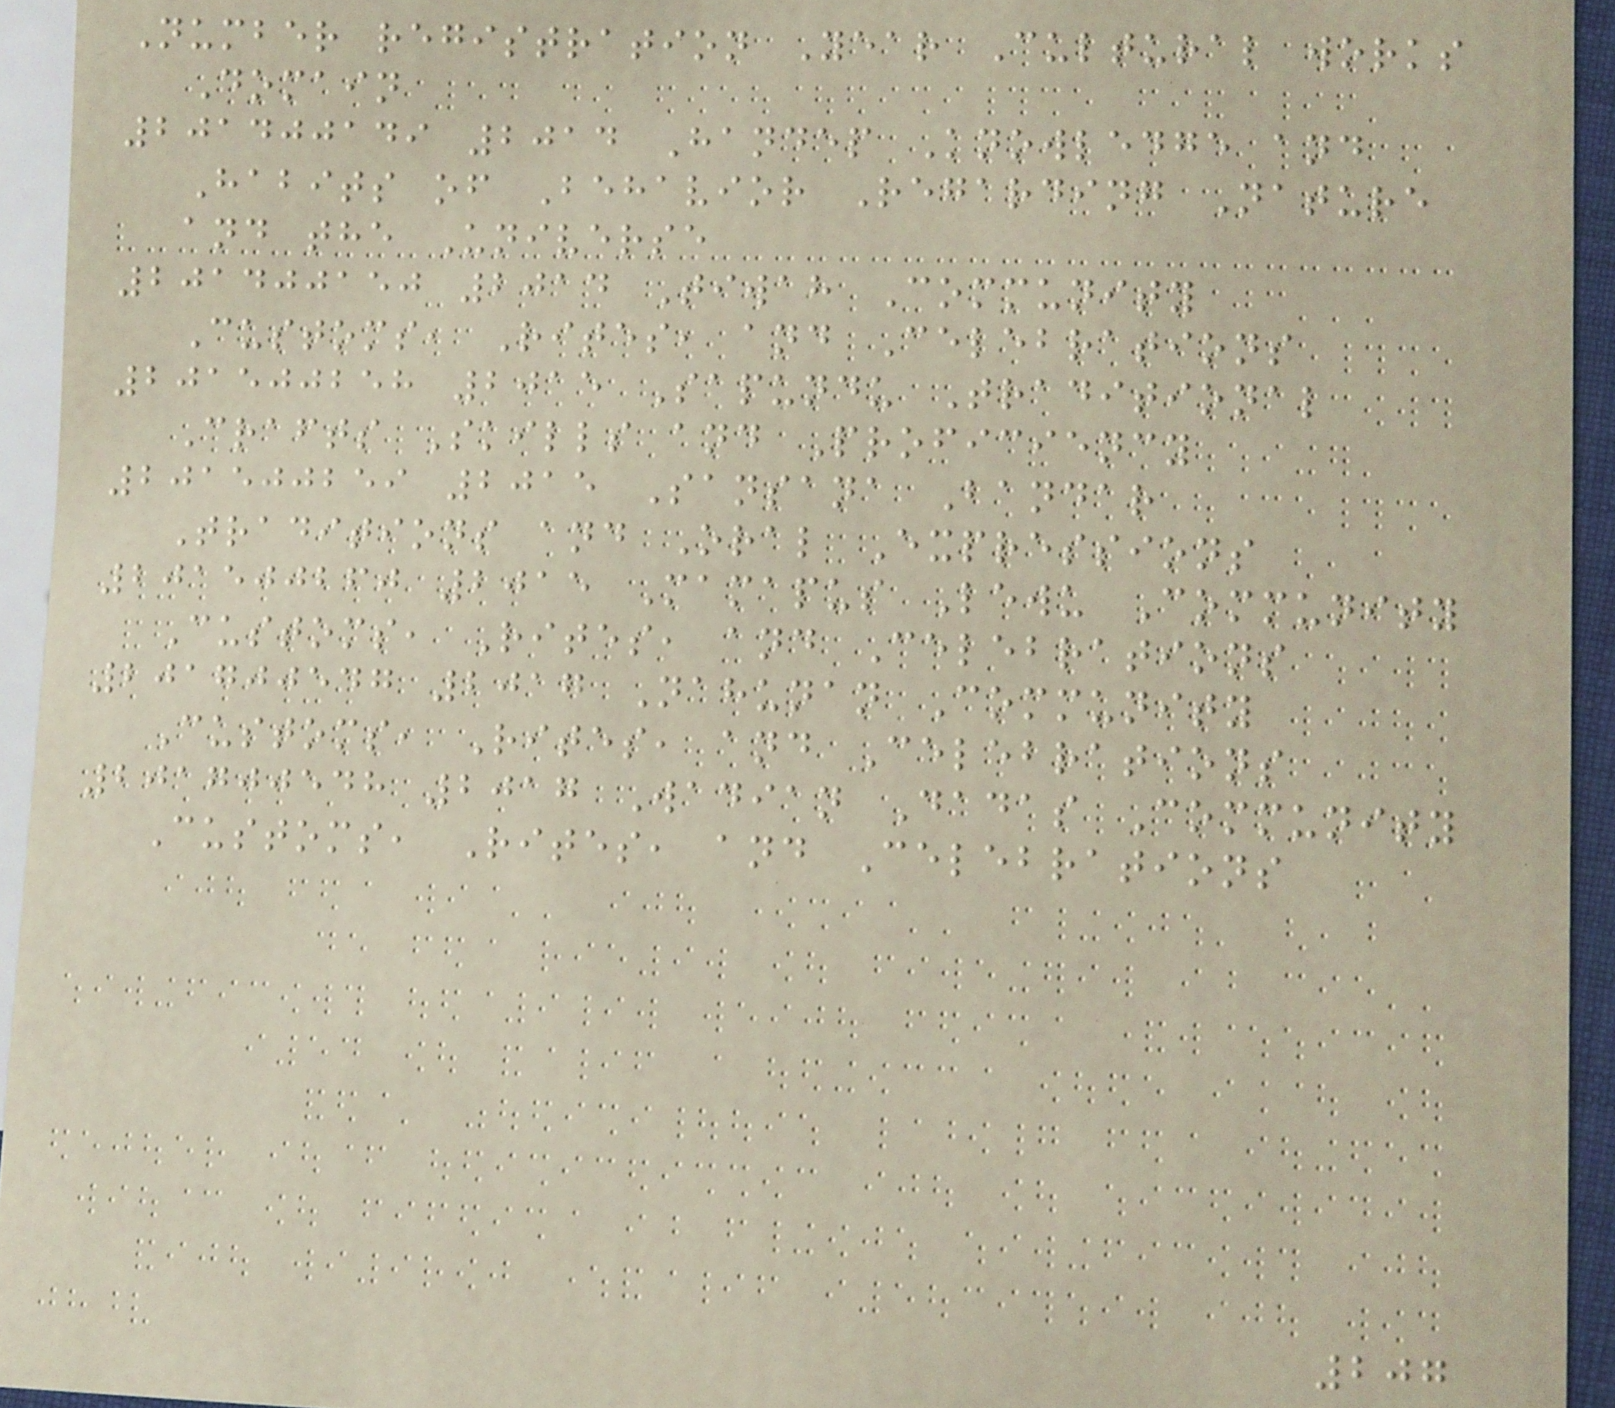Number registration Year Cultural works
Domain
201400149 2014 Handep Knowledge and
Habits of Behavior Regarding Nature
and the Universe
201400150 2014 Tiwah Community
Customs, Rites, and Celebrations
201500258 2015 Sapundu Traditional
Crafts Skills and Proficiency
201500259 2015 Sansana Bandar
Traditions and Oral Expressions
201500260 2015 Mamapus Lewu Community
Customs, Rites, and Celebrations
201700547 2017 Nahunan Community
Customs, Rites, and Celebrations
201700548 2017 Wadian Dadas Community
Customs, Rites, and Celebrations
207
